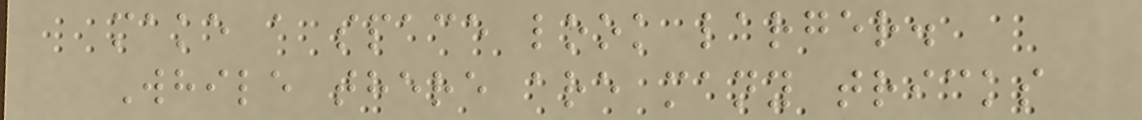make a space look larger.
While there are many tricks
